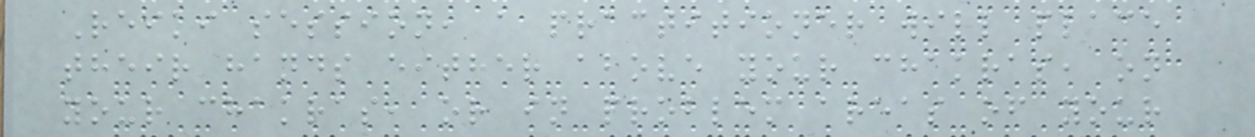Reiki session, a practitioner will place
their hands either above your chakras, on
your chakras, or in problem areas of your
